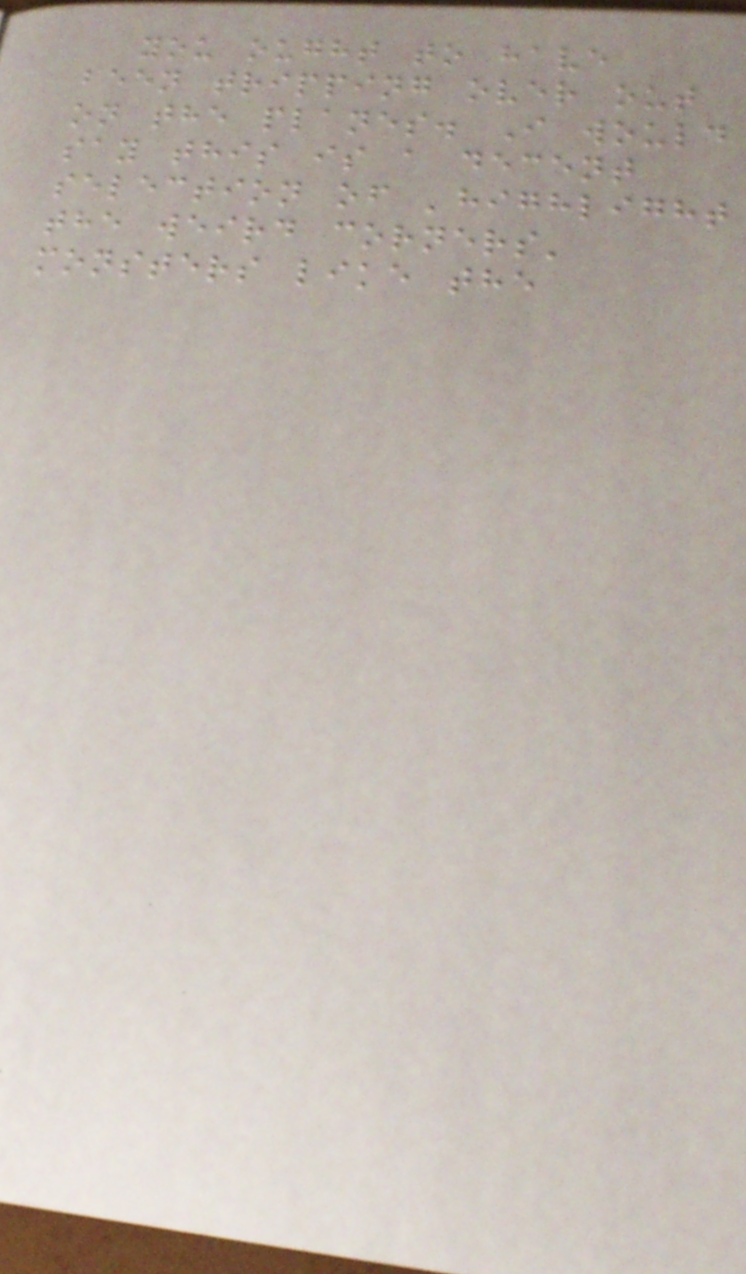you ought to have
been tripping over out
on the planes. I would
say this is a decent
selection of 'highlight
the weird corners'
monsters like the
